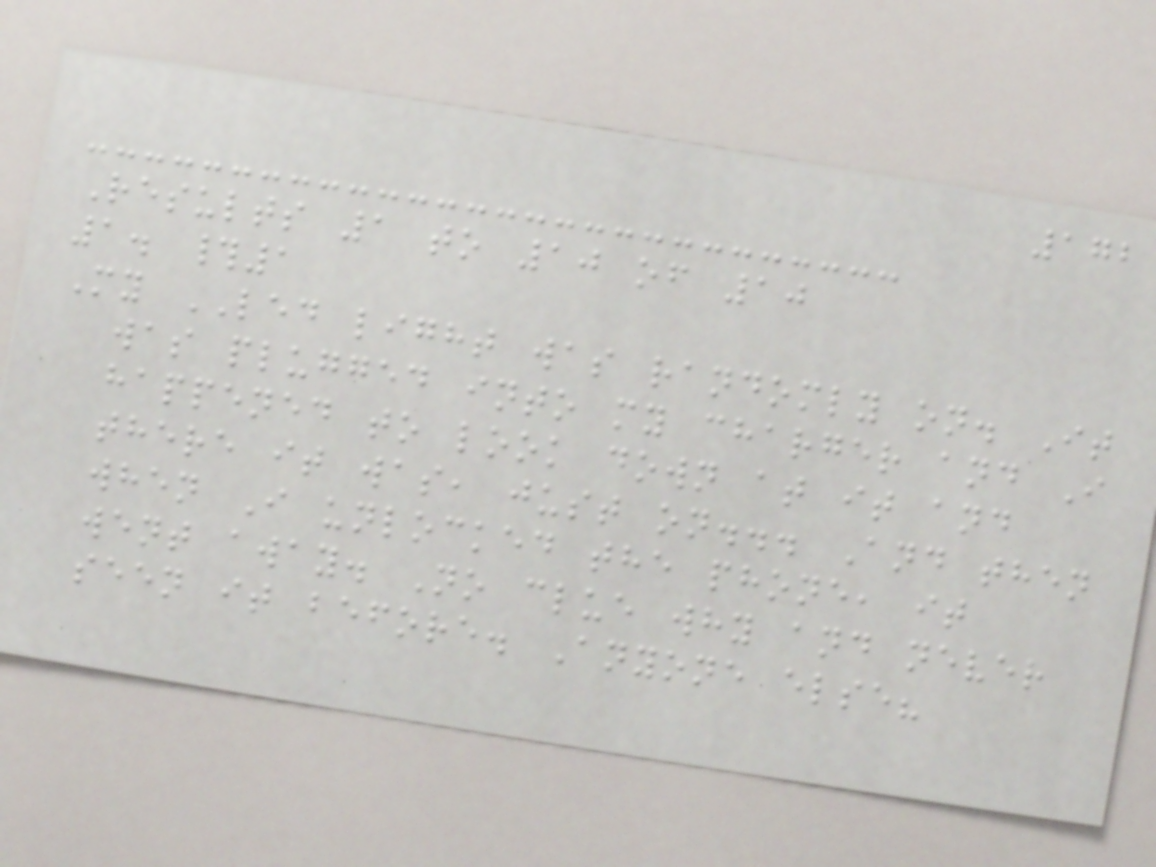172
Results 1 to 10 of 10
1. #1
My LED light was randomly on. It
was plugged into my charger and I
happened to look down at it and
there it was, just on... And then
when I unlocked the phone, it
went away. No clue why and never
seen it before. Anyone else?
